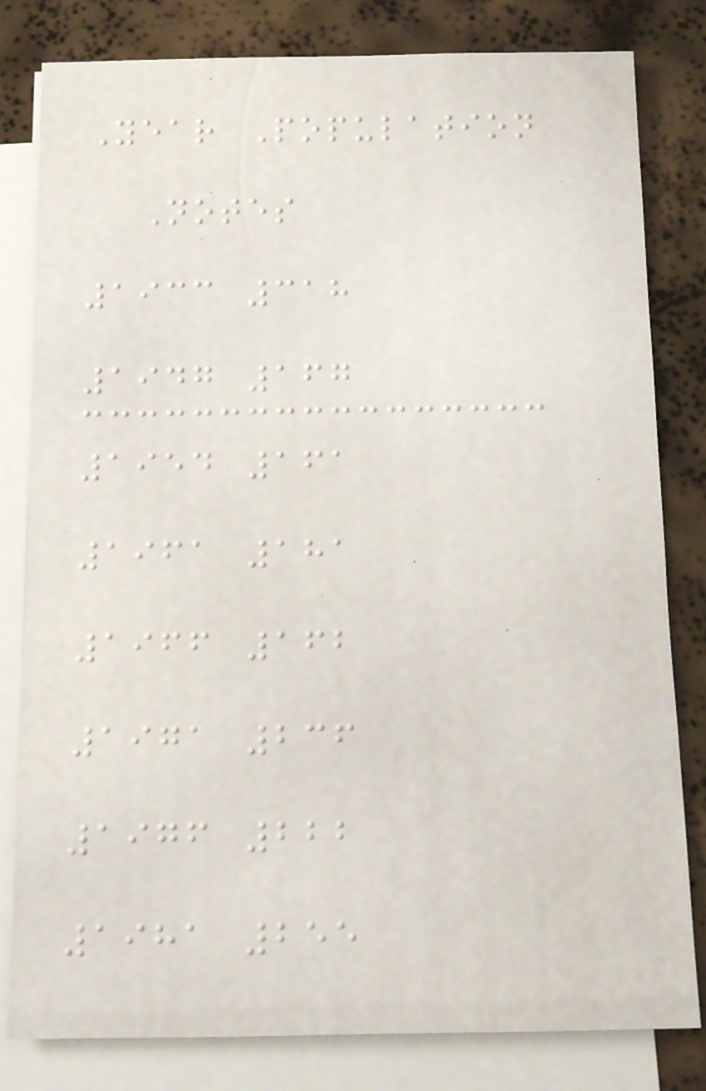Year Population
Notes
1933 318
1947 167
1954 161
1961 181
1966 162
1971 236
1976 222
1981 255
